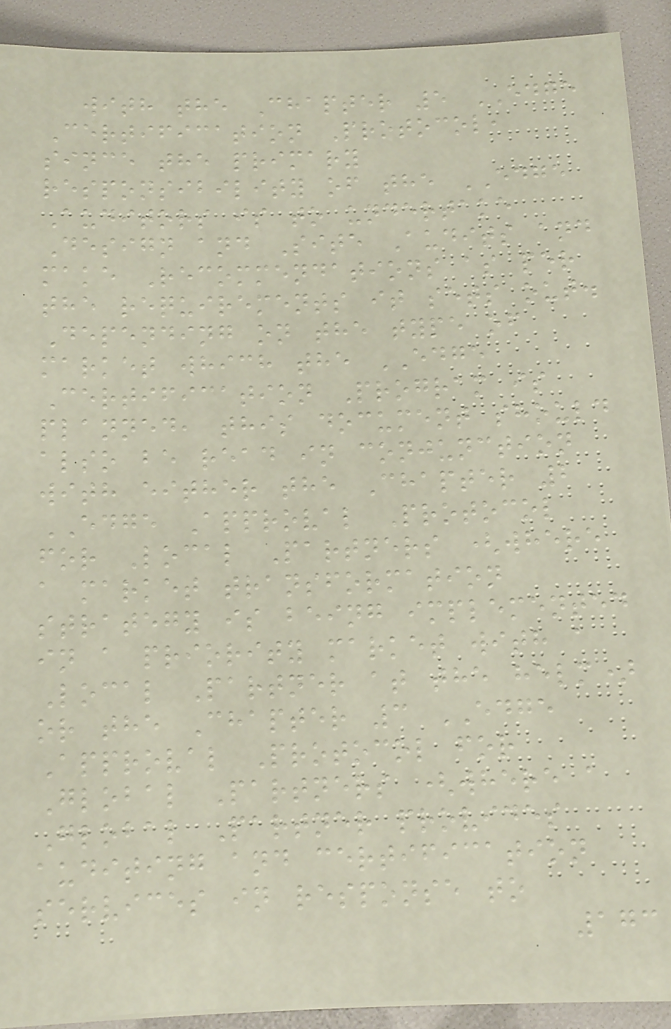with the Chapter 5 EDGE
Certification Protocol,
since the primary
responsibility of the EDGE
Auditors is to undertake
Design and Site Audits and
make Recommendations as per
the requirements it sets out.
Depending on the type of
market which the EDGE
Certification Program is
planned, this document should
also be read in conjunction
with either the Chapter 2
EDGE Approval Protocol
for Local Partners (where
a market transformation
strategy is being implemented
in a priority market with a
Local Partner at the helm)
or the Chapter 3 EDGE
Approval Protocol for
Global Partners (where a
Global Partner provides
auditing and certification
services in response to
173
